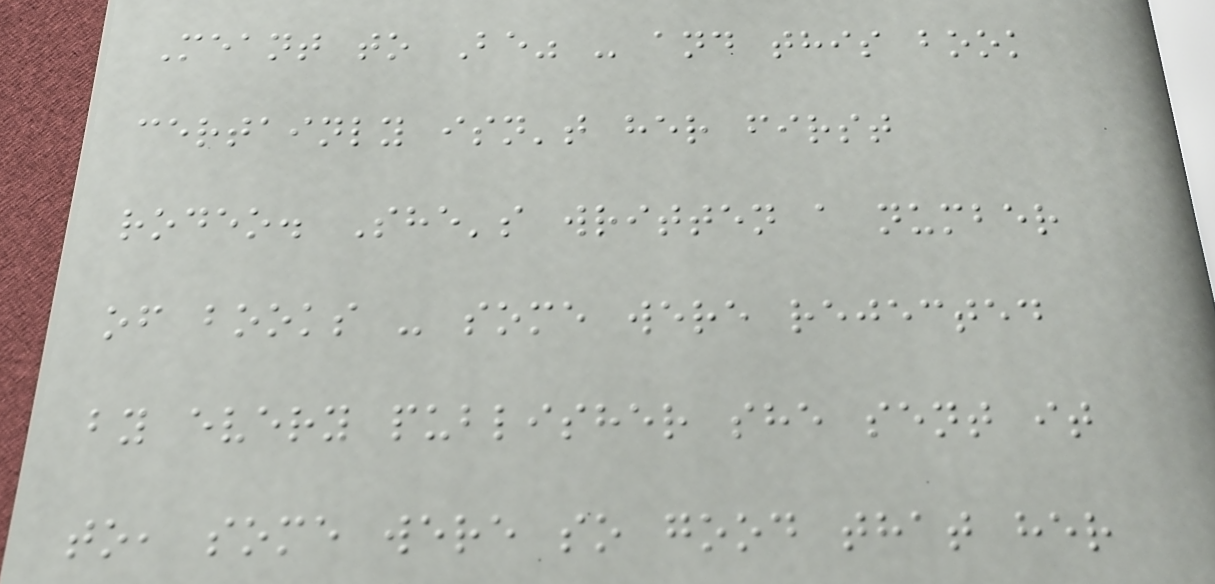Meant to Be" - and this book
certainly isn't her first
rodeo. She's written a number
of books - some were rejected
by every publisher she sent it
to, some were so good that her
